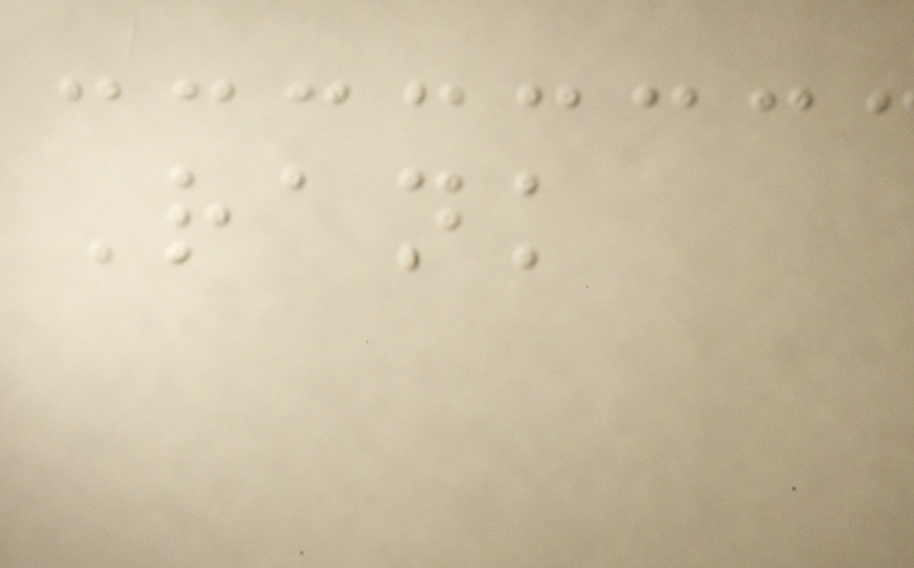Rank
